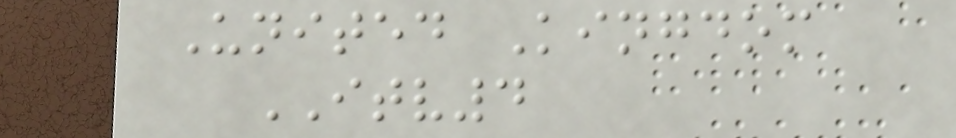United Kingdom
ITV4
